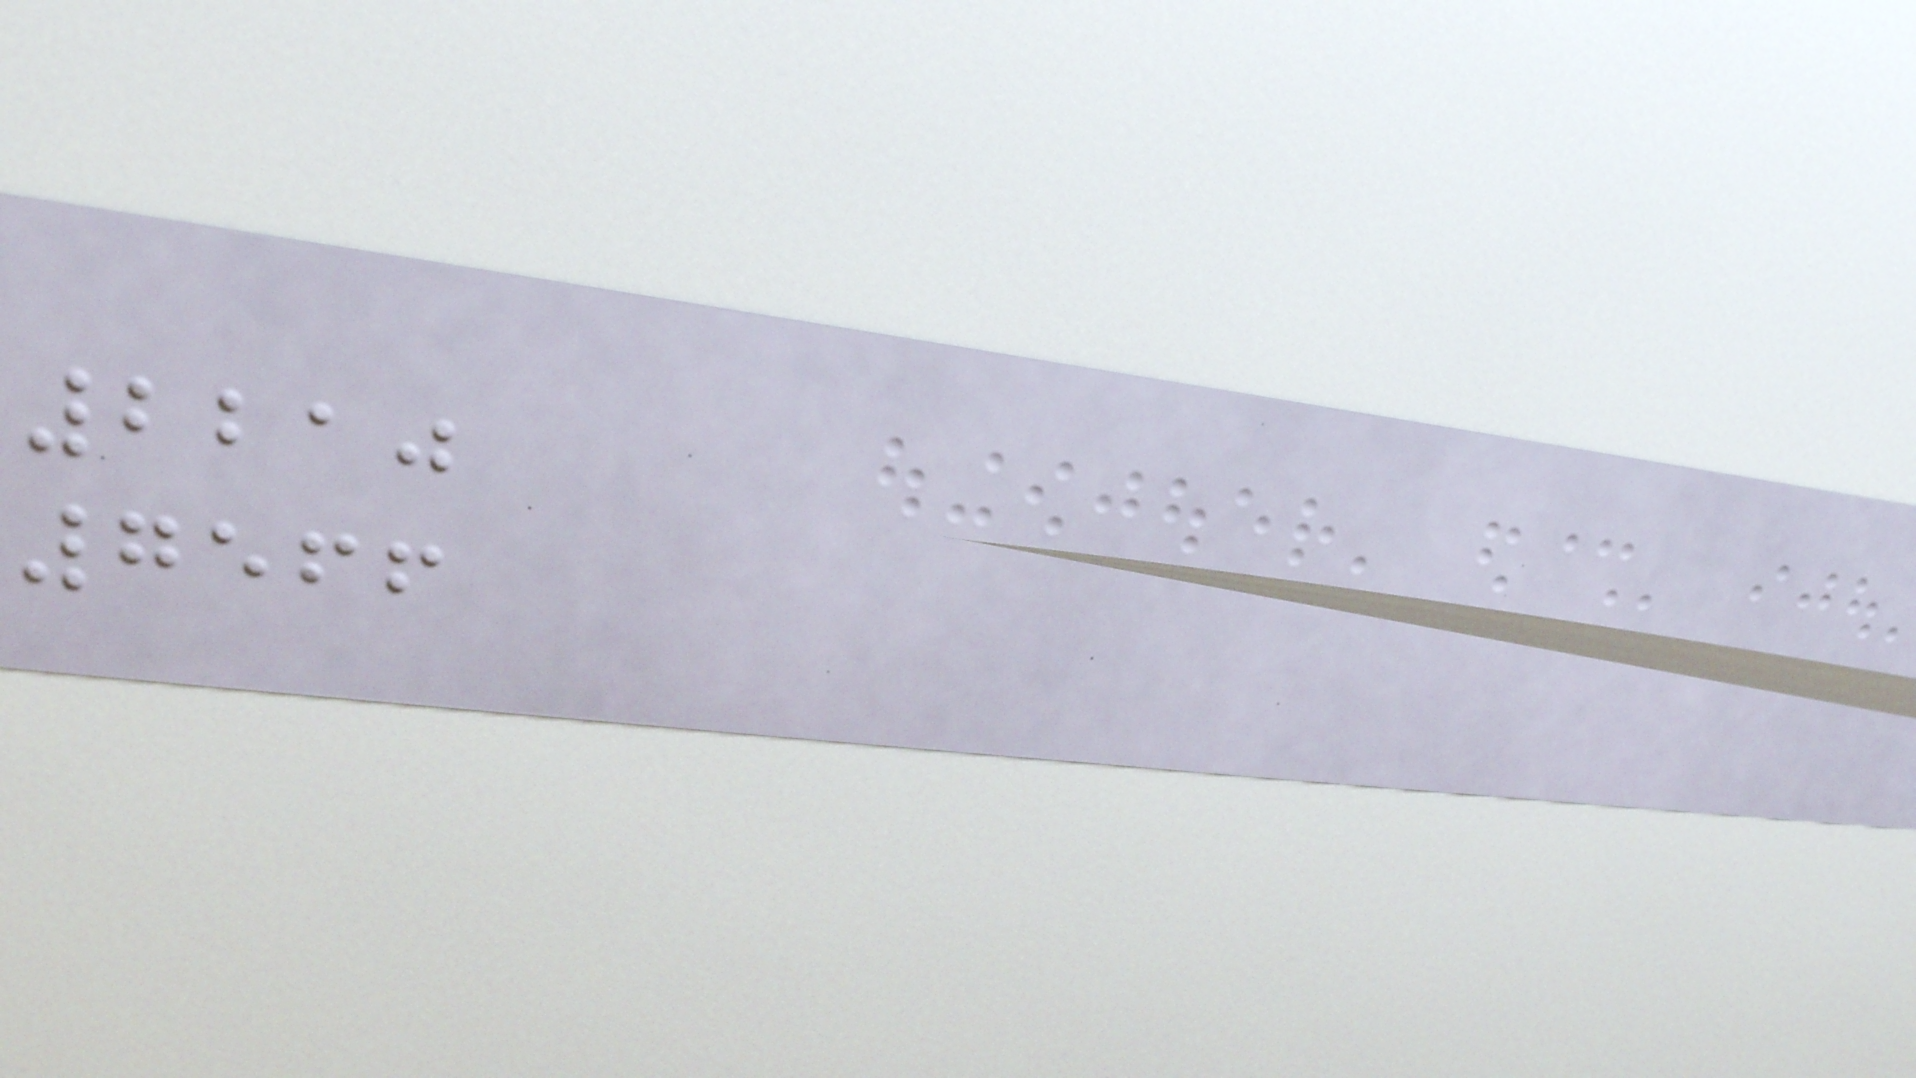2210
7566
